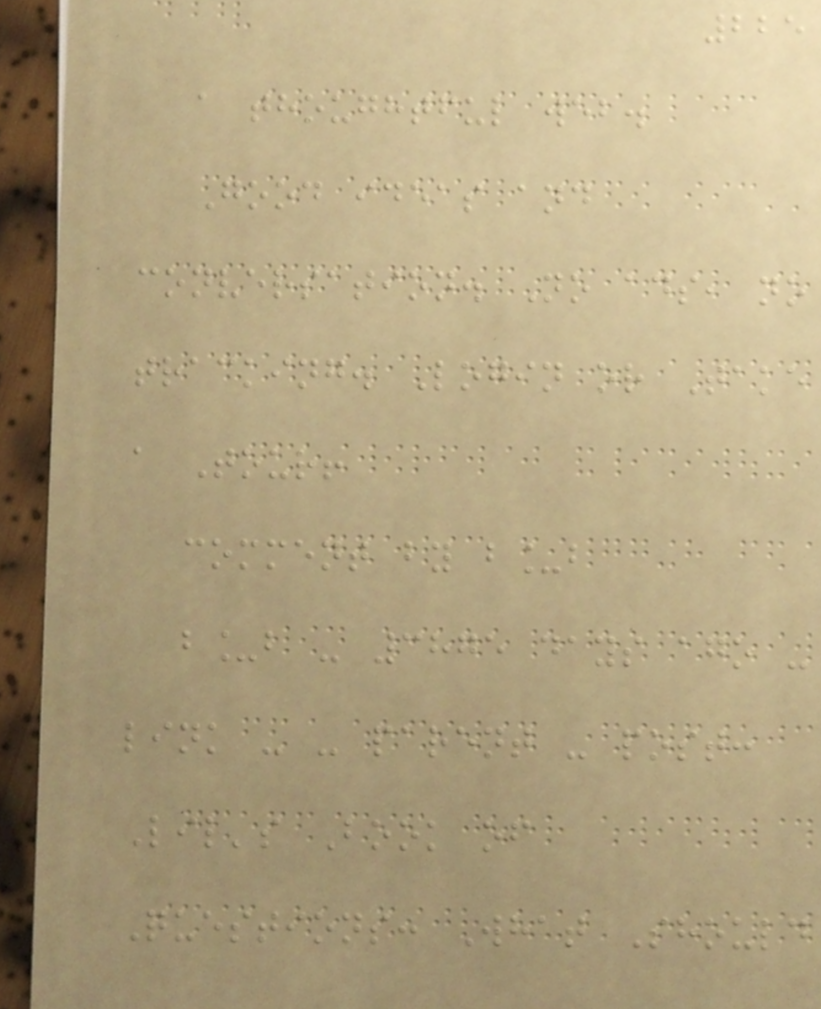225
a thoughtful web.
Good ideas and
conversation. No ads, no
tracking. Login or Take
a Tour!
comment by b_b
b_b - 3875 days ago -
link - - parent - post:
Lil's Book of
Questions: What Should
